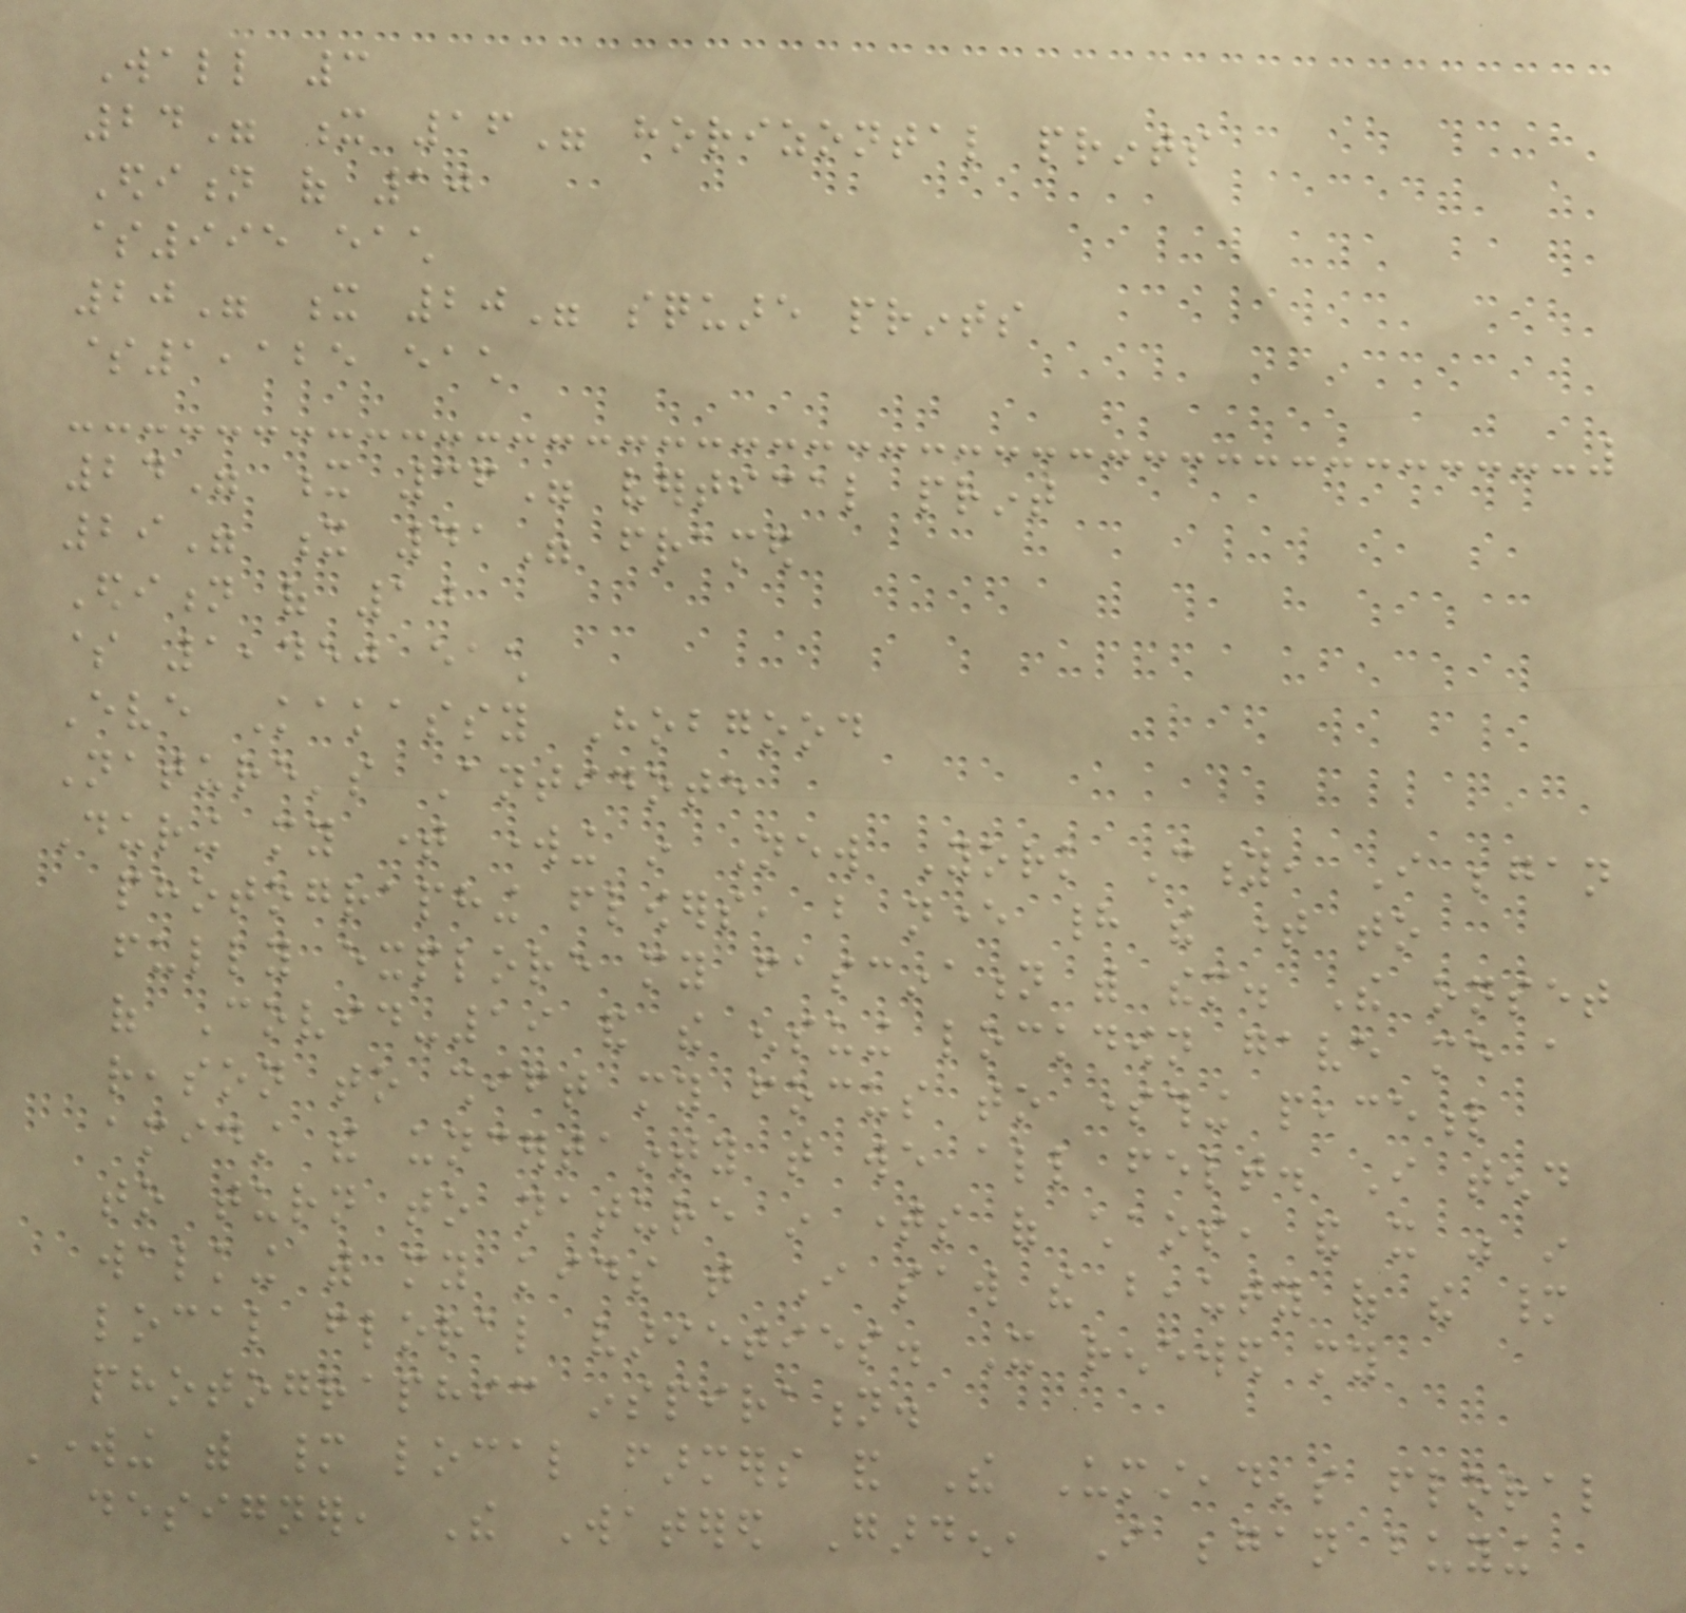Wall 3
24" x 16" horizontal prints
Edition of 10
$995 each
20" x 20" square prints
$1,125 each
24" x 36" vertical print
29" x 41" framed
Edition of 10
$ 1,450 each
Eve Kakassy Hobgood
Nature's Antidote
During my time working in New York City, I began
photographing flowers, but never had the time to
fully explore my fascination with them. The onset
of Covid-19 and the ensuing lockdown gave me a
reason to shift my focus to something peaceful
amidst the uncertainty that we all felt. I tend
to turn to nature in times of chaos, and it was in
walking with my kids that I saw the beauty of the many
local floral varieties. It renewed my
photographic inspiration.
Working with many local farmers and The Umstead's floral
designer, The Watered Garden, I began buying
